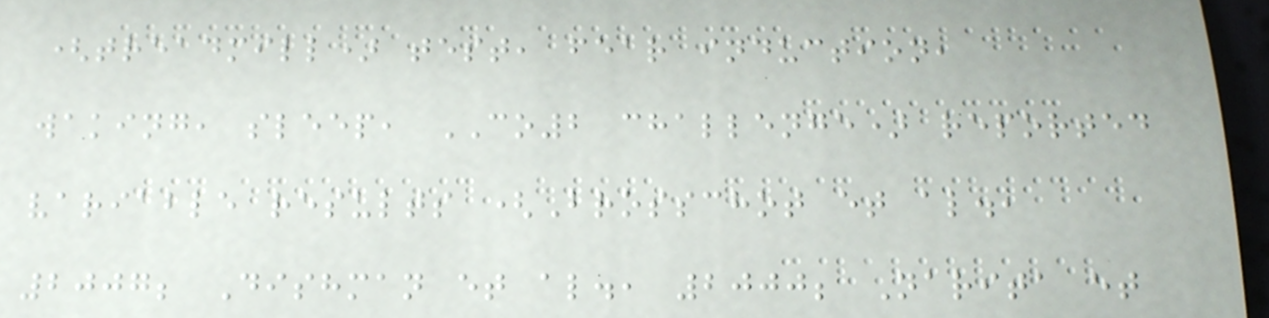(treadmill) test, fear induction,
waking, sleep, CO2 challenge) reported
variable results (Brosschot et al.,
2007; Dishman et al., 2000; Narita et
